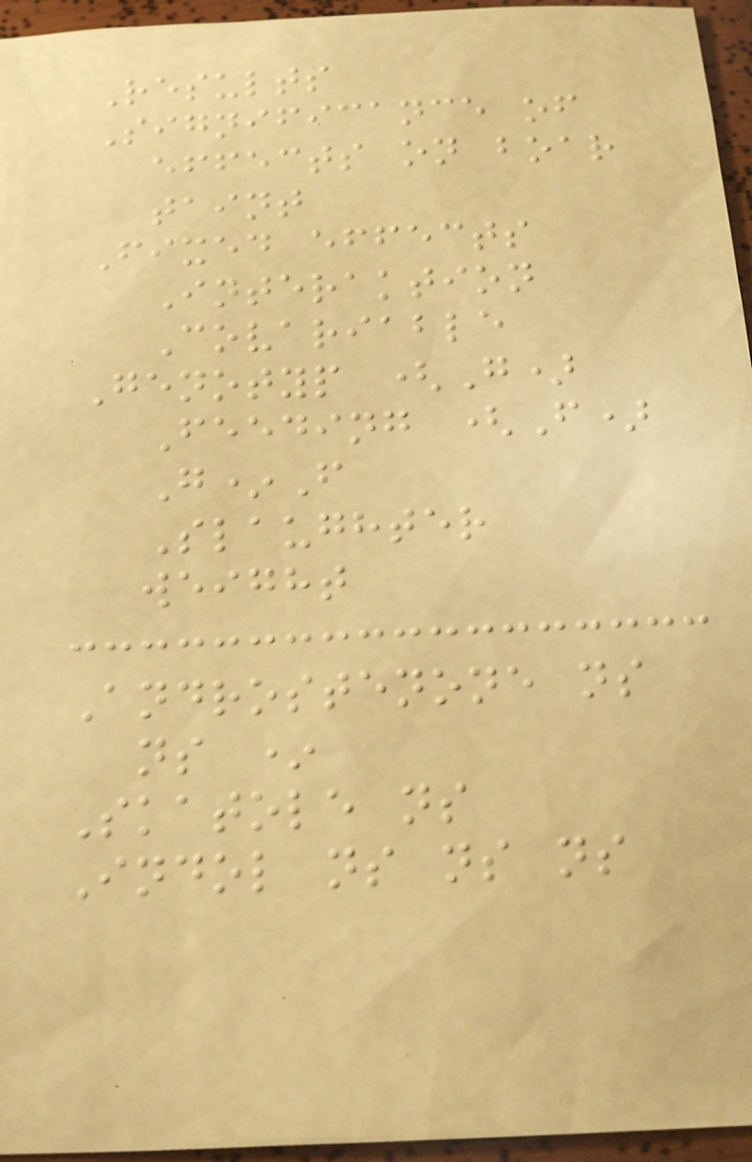Results
Significance of
effects on boar
taint
Fixed effects
Interaktion
Covariable
Genotyp (G)
Feeding (F)
G*F
Slaughter
weight
Androstenone ns
ns *
Skatole ns
Indol ns ns ns
